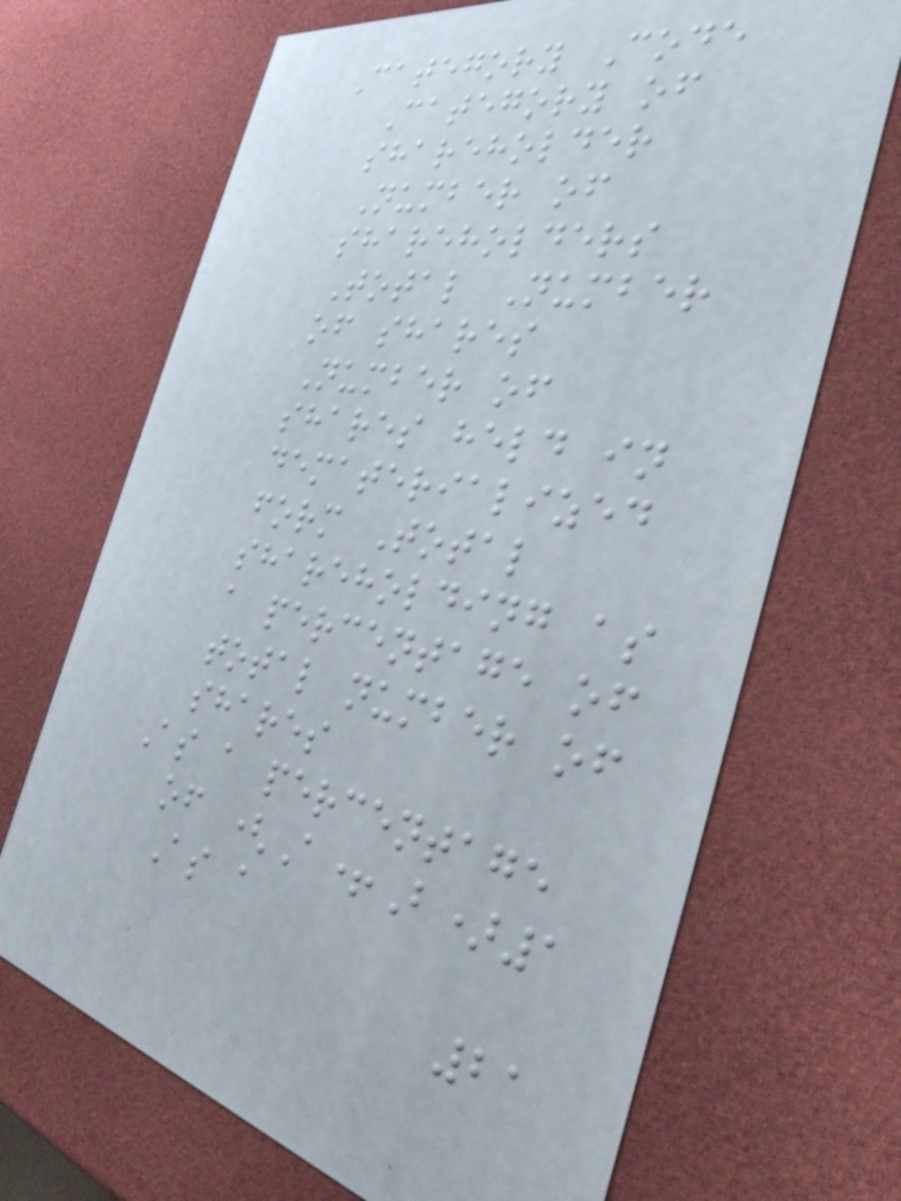Category Code
Category of
shareholder
Number of
shareholders
Total Number
of shares
Number of
shares held in
dematerialized
form Total
shareholding as
a percentage of
total number of
shares
As a percentage
of (A+B)1
As a
21
